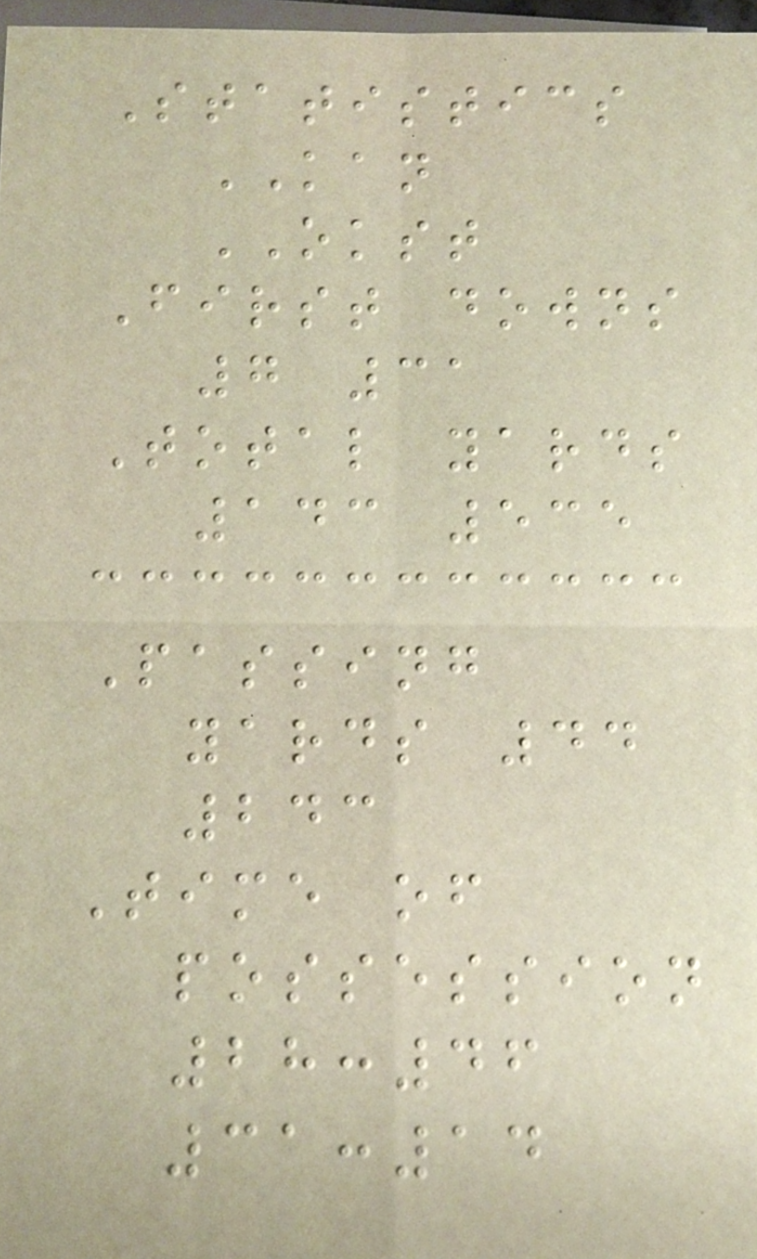Statistics
KAN
OKST
First downs
7 31
Total yards
143 535
Passing
yards 44
243
Time of
possession
28:46
31:14
